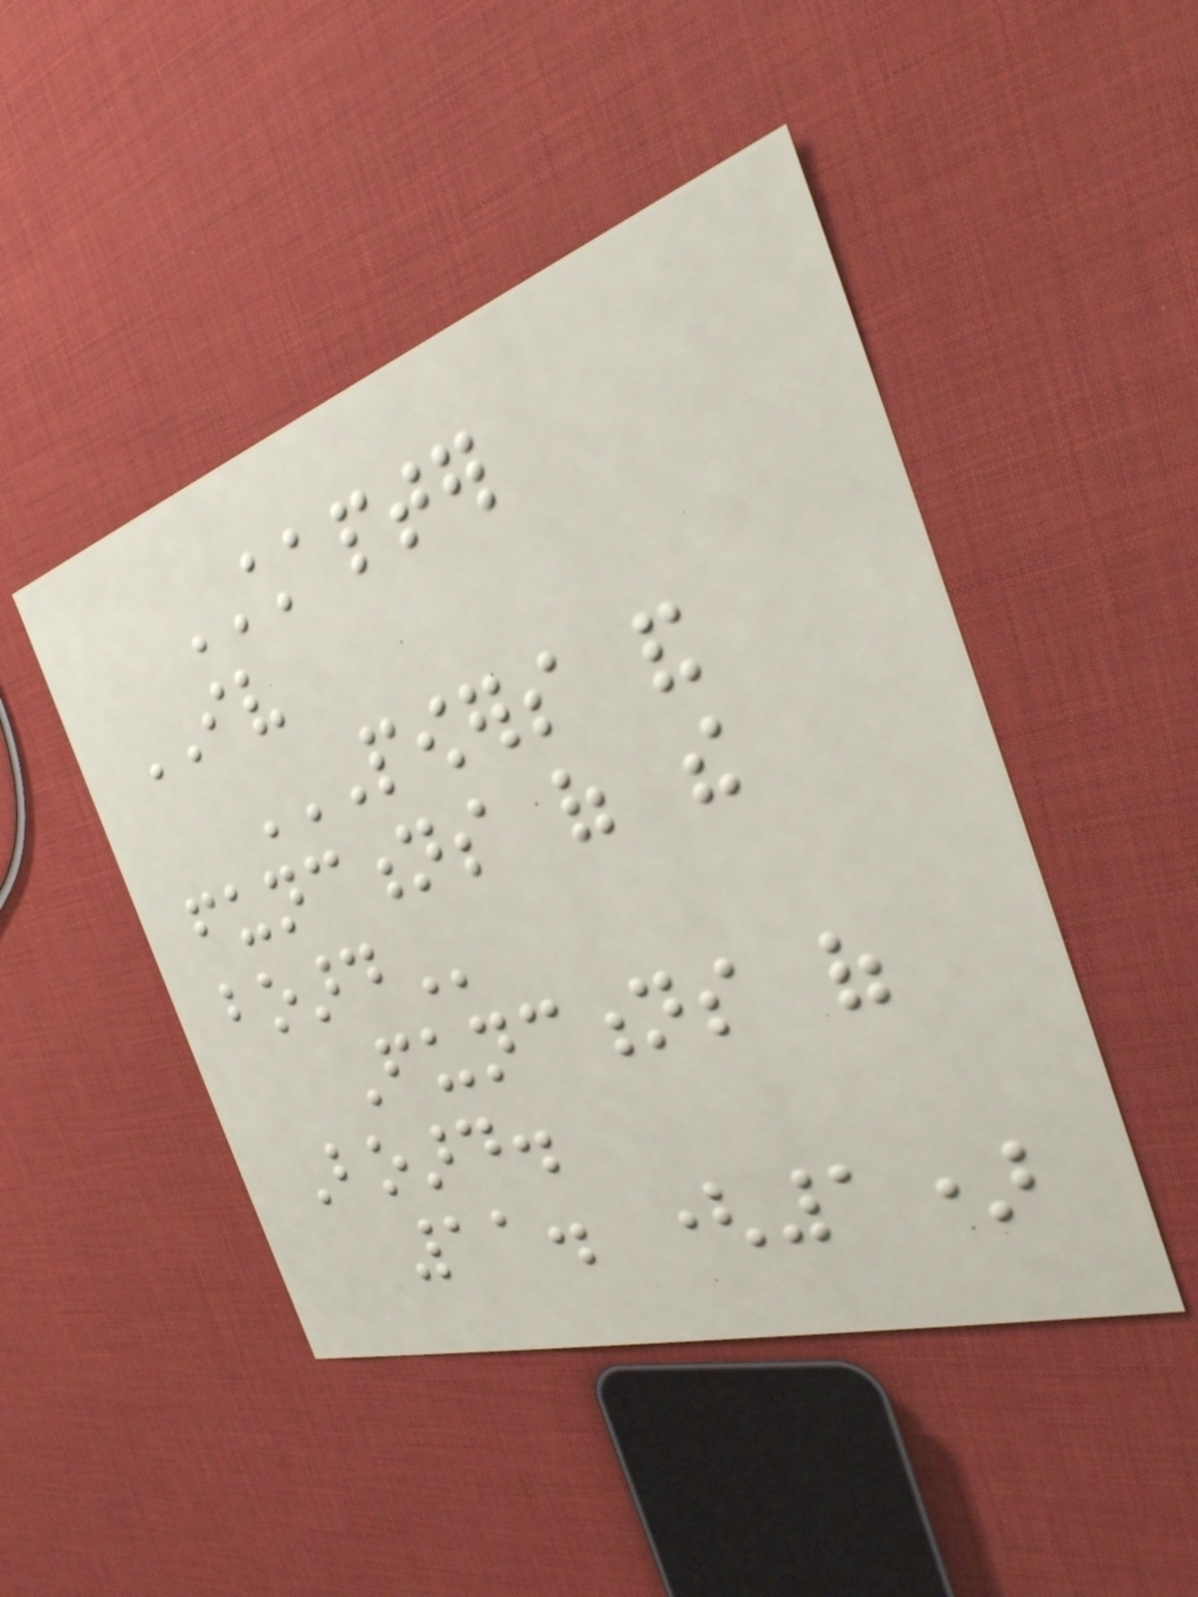CHAPTER
IV
POWERS AND
FUNCTIONS OF THE
BOARD
Functions of
Board.
11. (1)
